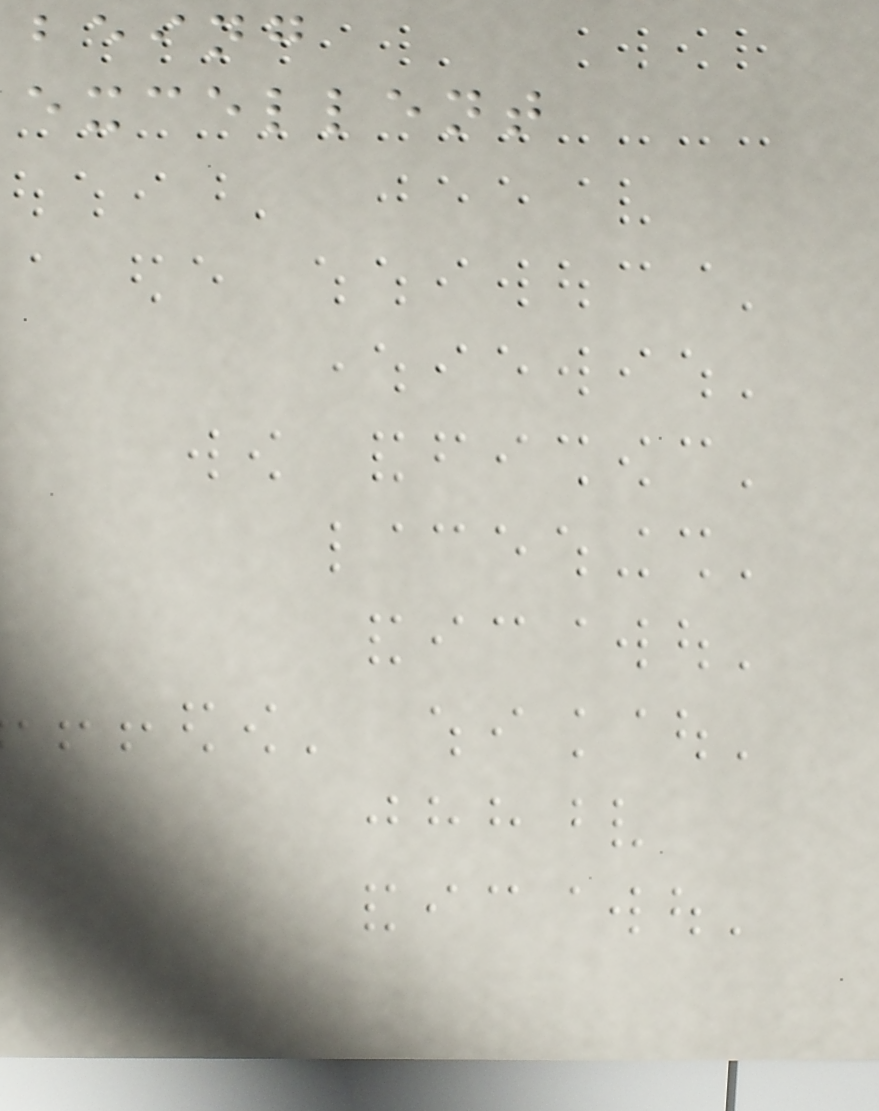being
excellent
